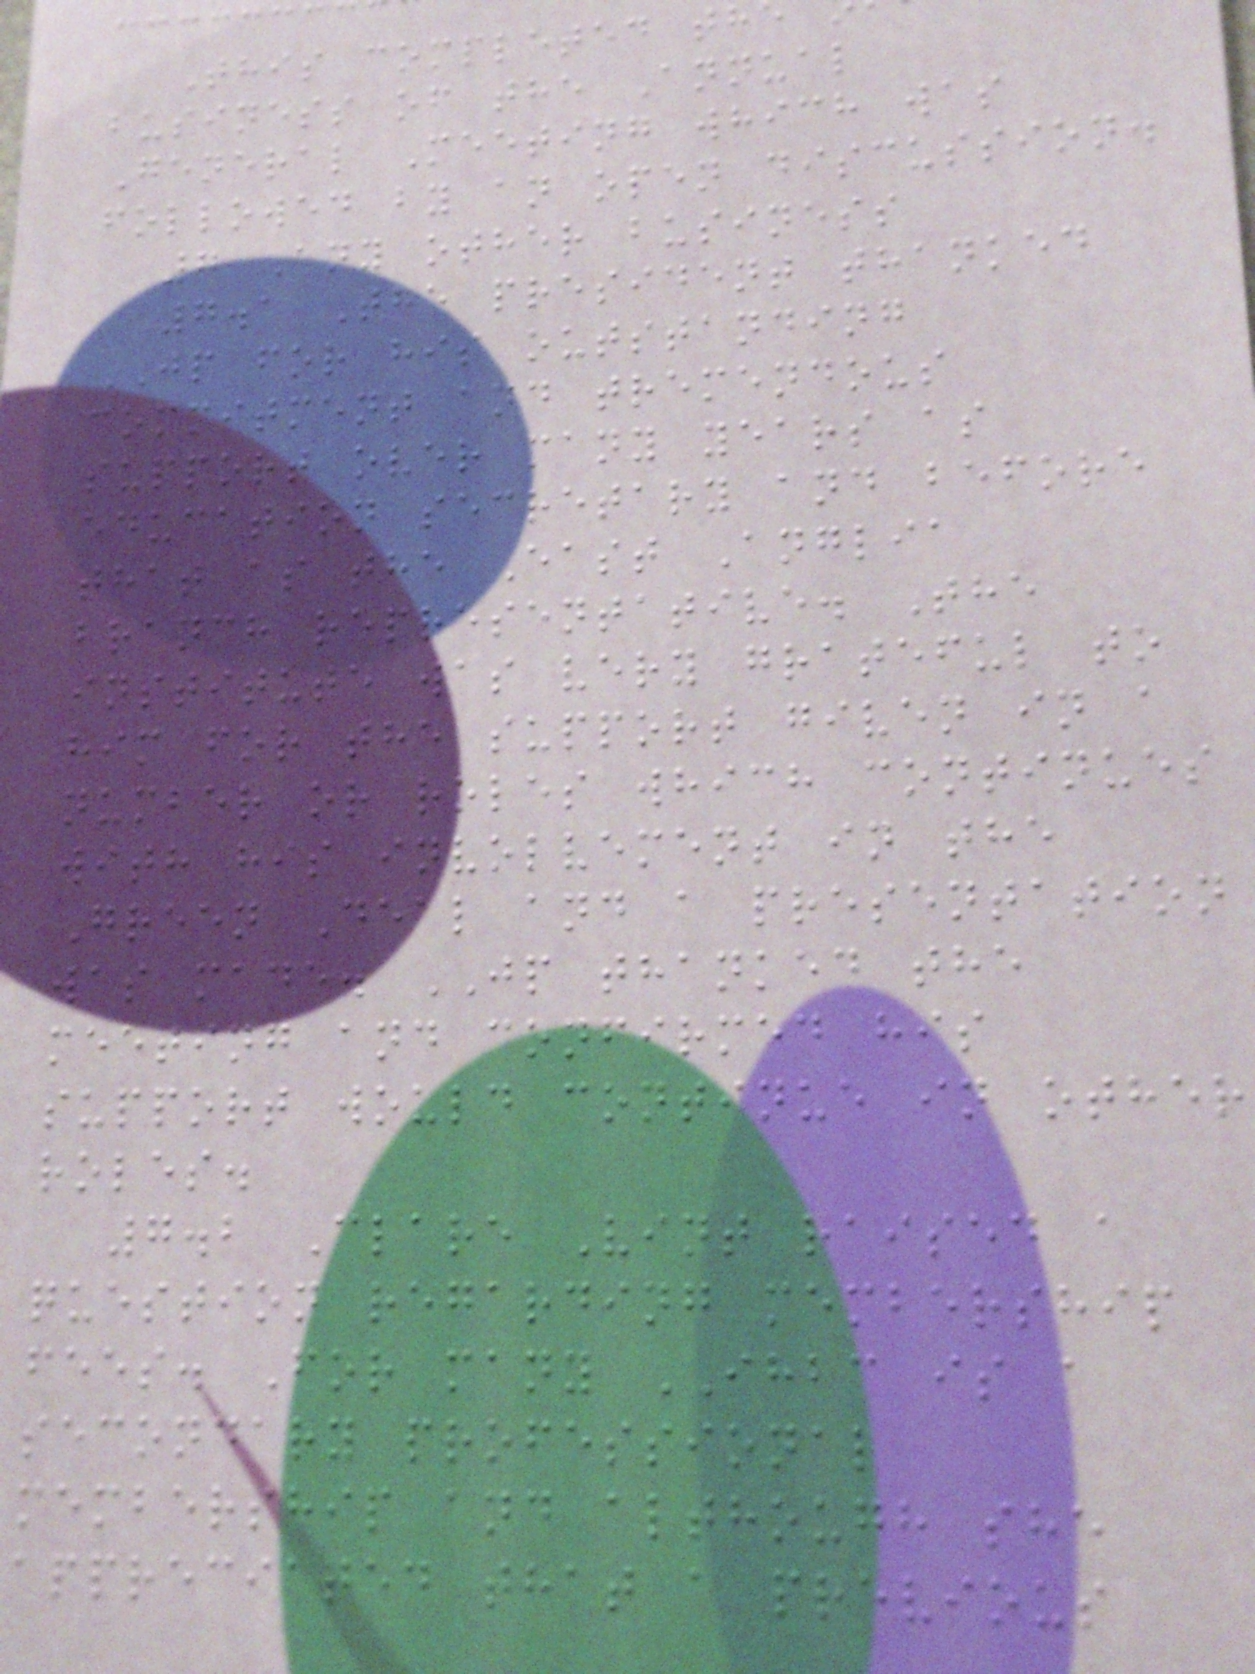This completed th
business of the Annual
General Meeting which was
followed by an open discussion.
7 Any other business
7.1 The president thanked
JP for his outstanding
commitment and tremendous
support over many years as
education secretary and before
that as the East Anglia
branch representative. The
institute was very grateful to
him for the support given in a
number or roles which continues
with his involvement in the
Green Deal and a presentation
was made. JP thanked the
meeting and confirmed his
support would continue in other
roles.
7.2 Clare Vint raised a
question regarding membership
fees. For many IHBC is a
secondary professional
membership and although she
appreciated that a previous
